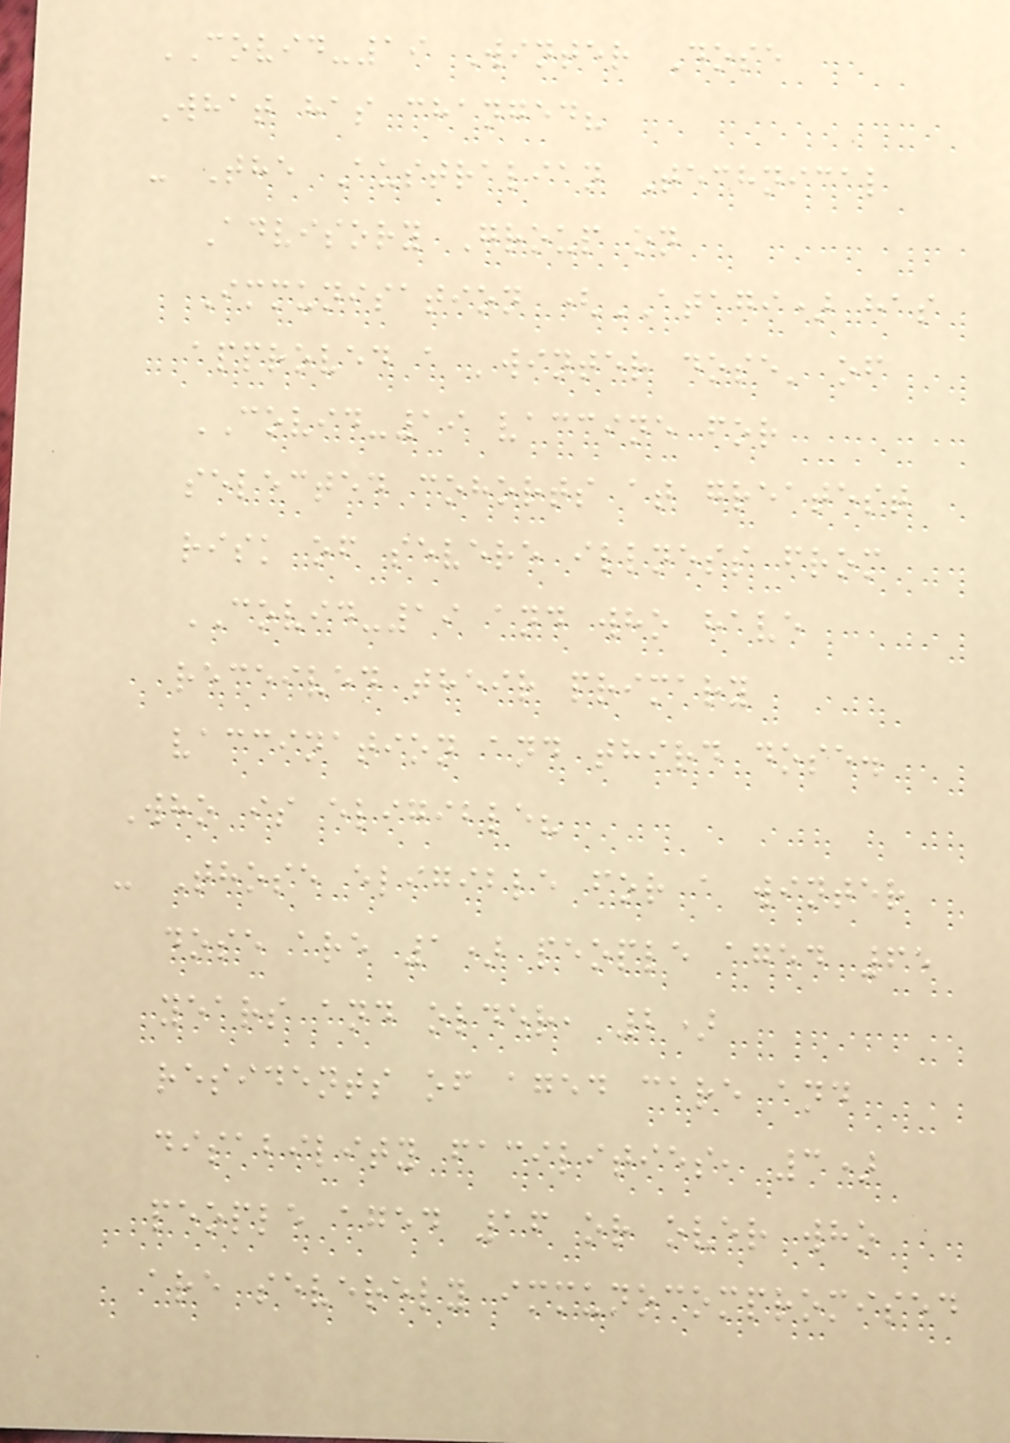COVID-19 Winter Dose
What has changed?
- The Australian Technical
Advisory Group on
Immunisation (ATAGI) has
approved a 'winter dose' of
COVID-19 vaccine for
selected cohorts at greatest
risk of severe illness from
COVID-19 and who have
received their primary
vaccination and third dose.
Who is eligible?
- Those eligible for a winter
dose are 1) people aged 65
years and older, 2)
residents of aged care and
disability facilities, 3)
people aged 16 or over who
are severely immunocompromised
